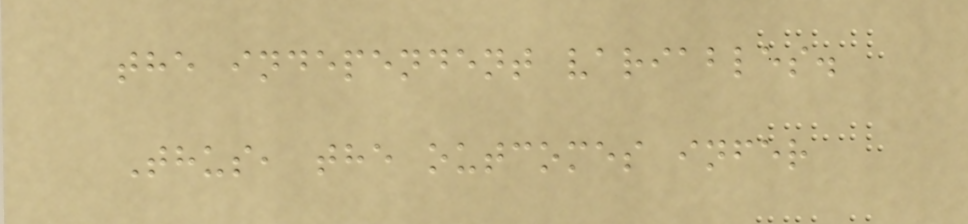the independent variables.
Thus, the outcomes infer
